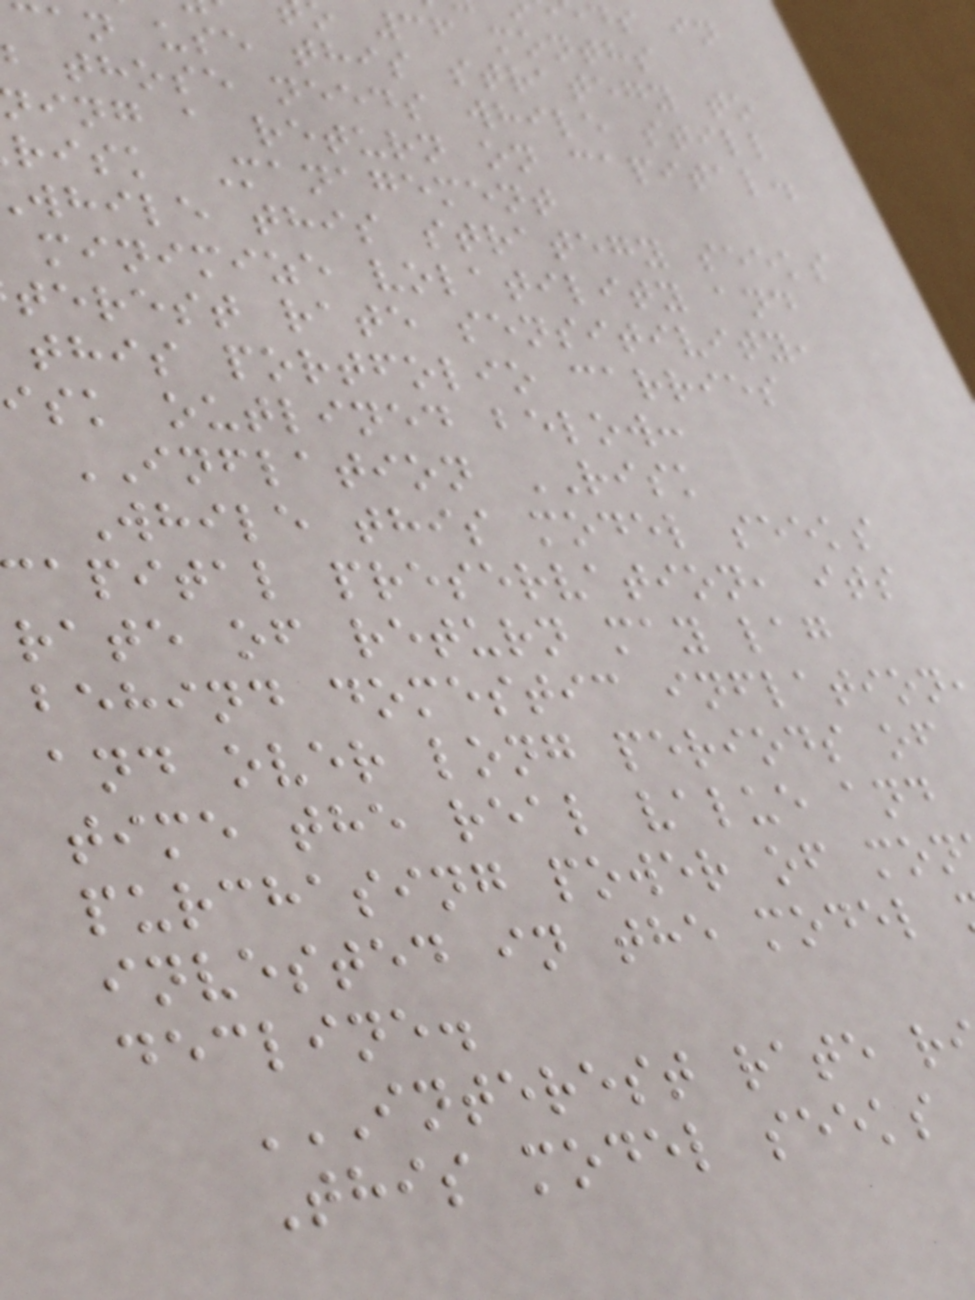36 months
an use this strategy to
those needs while still
ing a return on capital.
risk Management
while this strategy seeks
minimize volatility and
terest rate sensitivity,
this portfolio carries
sk outlined below:
INFLATION RISK
While this model seeks
apital preservation, its
rate of return may lag
behind domestic inflation
and over long periods of
time the real value and
purchasing power of mon
invested in the model
decline.
This model seeks
